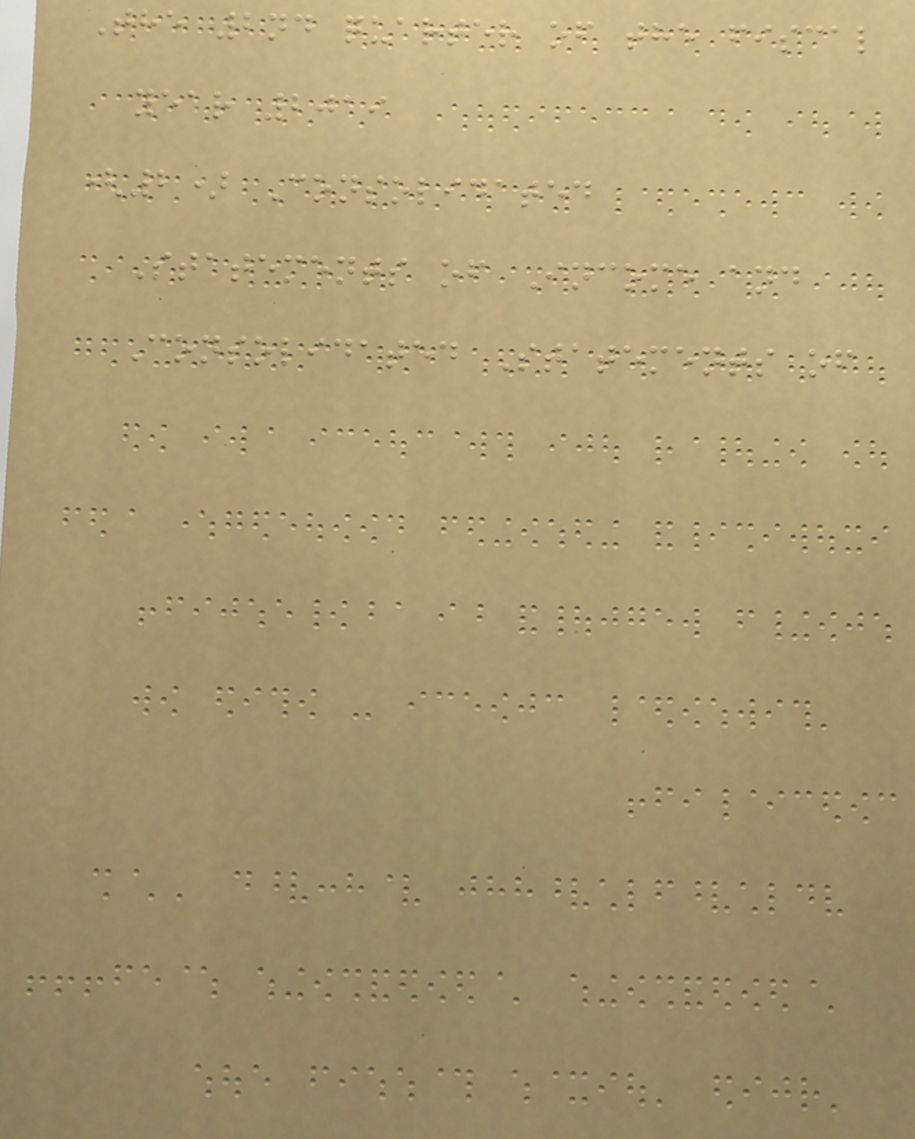The 2nd quarter of the fiscal
year 2019
(2) Consolidated
Statements of Income and
Consolidated Statements of
